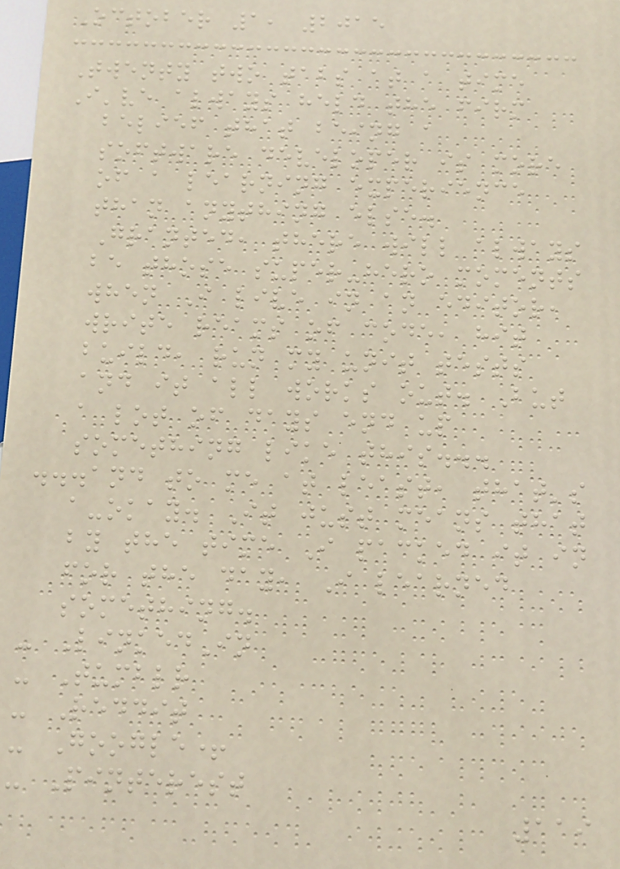October 1, 2015
Twenty two tabs at a time
I've always held the firm
belief that being a
software developer is more
of a learning experience
than anything else.
Granted, there will always
be those super-hero moments
when I live in an editor,
write reams of code, hit
build, run my unit tests
and it all works out. But
a lot of days end up
something like this...
...and to me at least, that's
a-okay. It just means that
by the time I packed it in
for the day, I learned
something.
- LinkedIn
- Tumblr
- Reddit
- Google+
- Pinterest
119
